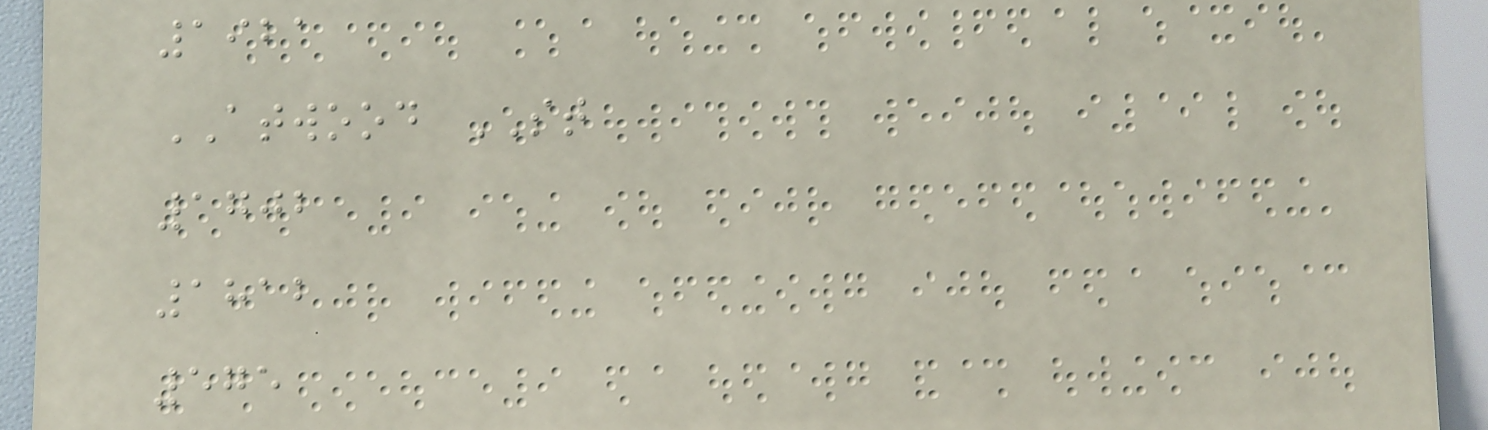1921
ATWOOD ST
1702
1812
575
